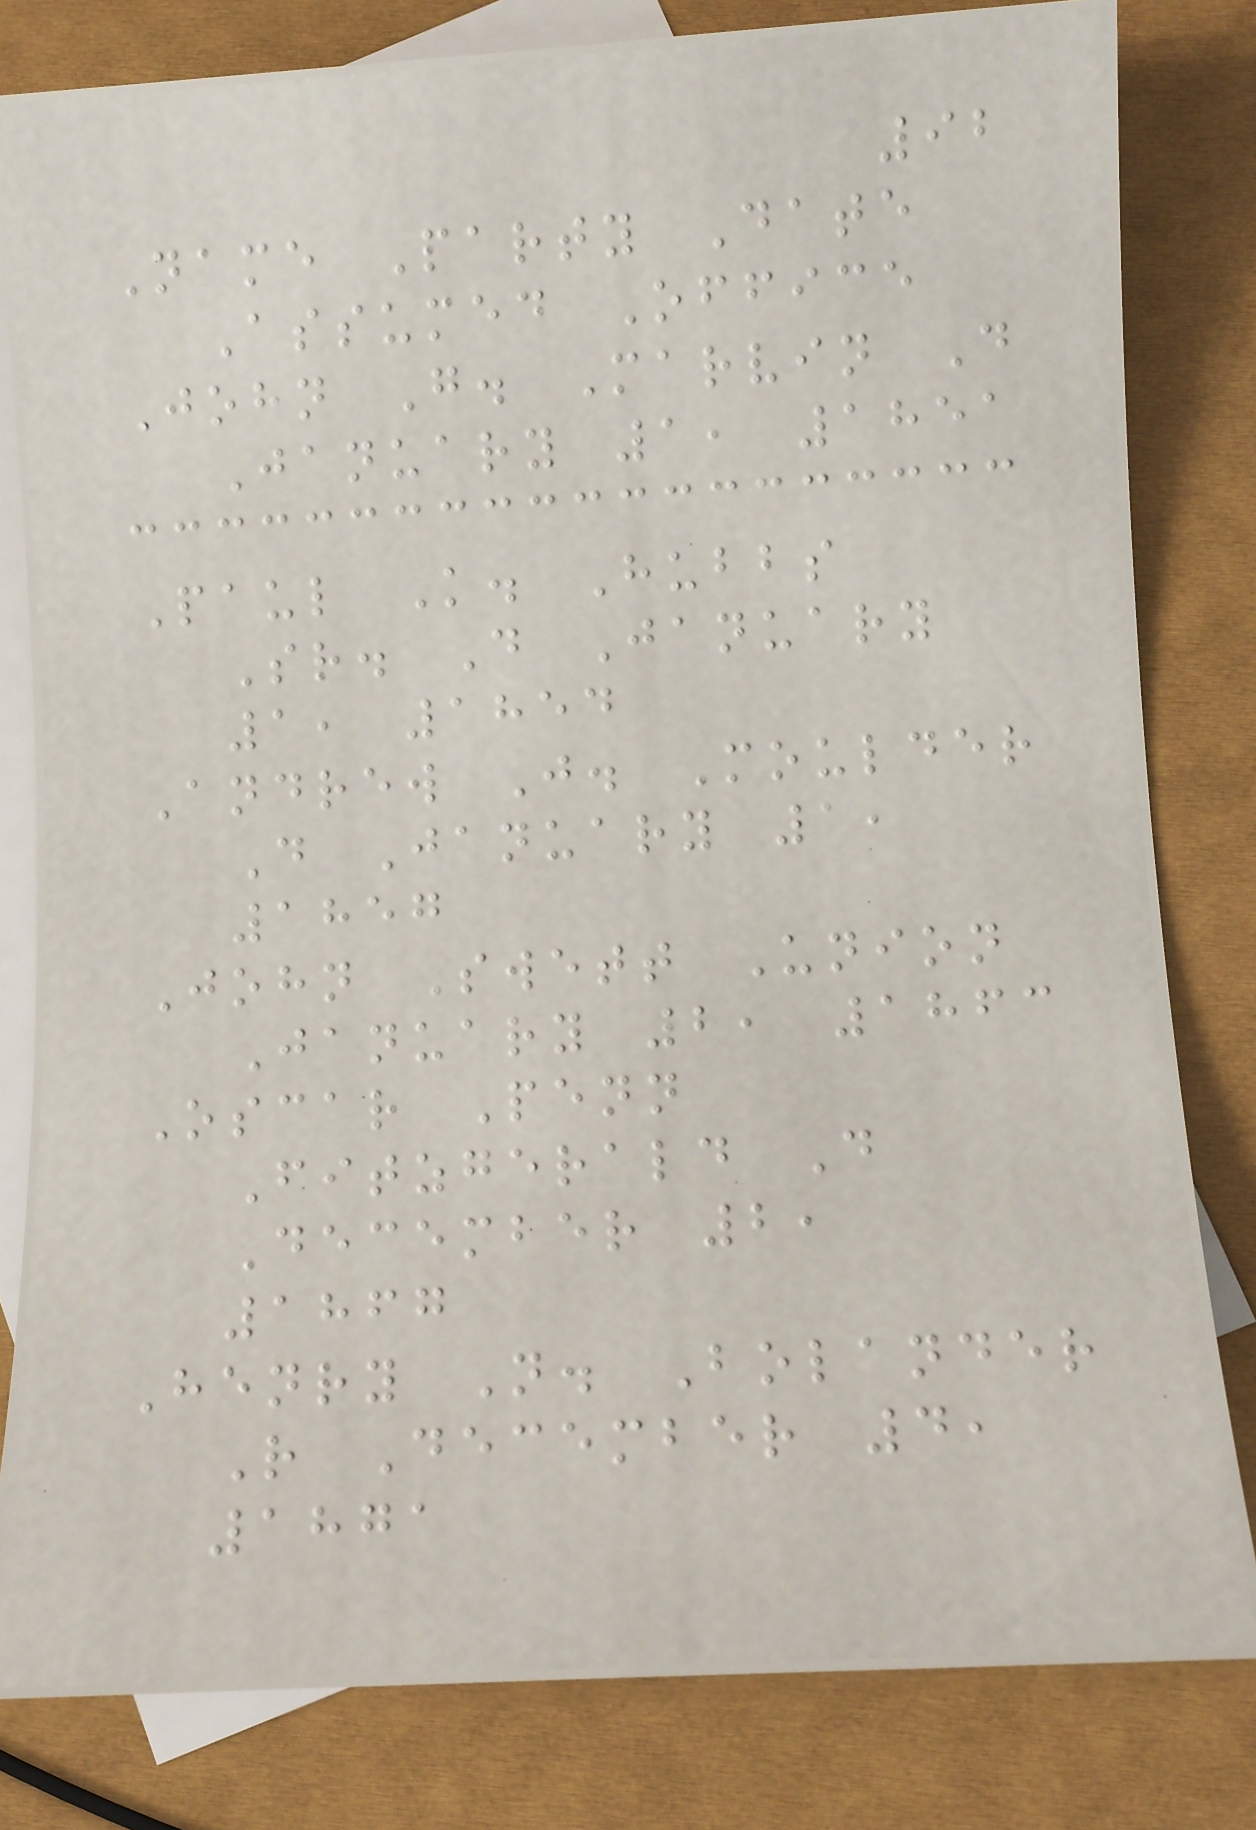92
Name Party Date
Assumed Office
John G. Marvin D
January 1, 1851
Paul K. Hubbs
Sr. D January
1, 1854
Andrew J. Moulder
D January 1,
1857
John Swett Union
January 2, 1863
Oscar Penn
Fitzgerald D
December 2,
1867
Henry N. Bolander
R December 4,
1871
